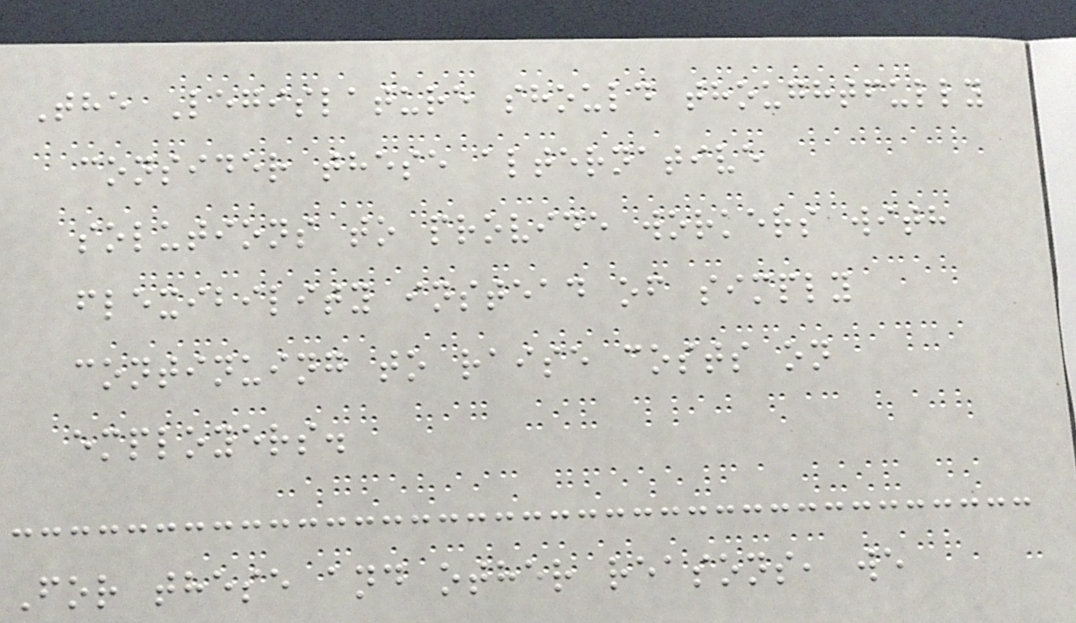The Legislature should thoughtfully
consider these alternative
solutions to provide workers with
flexibility instead of simply
continuing to raise costs on
employers.
For these and other reasons, we
